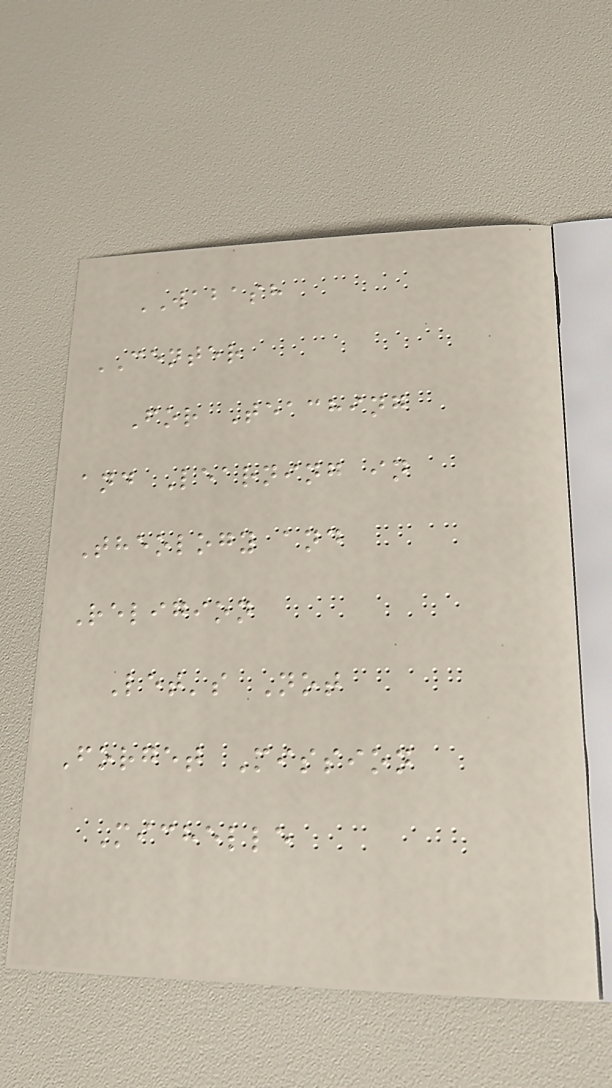WABASH
CENTER
For Teaching
and Learning in
Theology and
Religion
Let's Not
Forget Mission
Michelle
